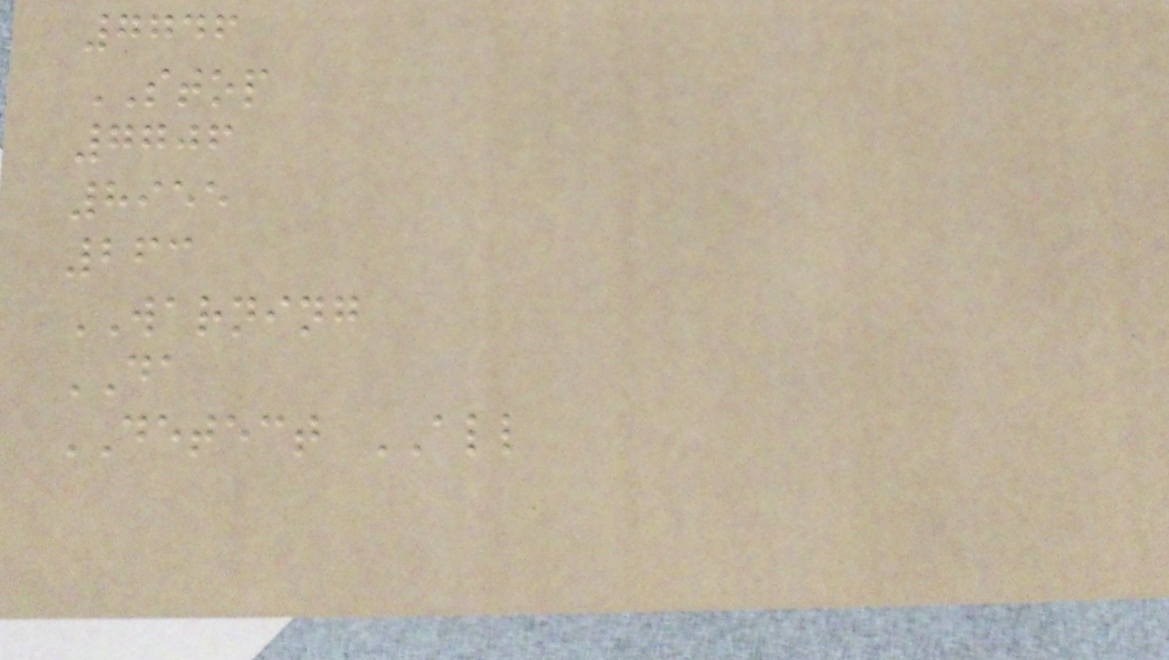7746
STOP
7706
8955
263
WARNING
DA
DETECT ALL
